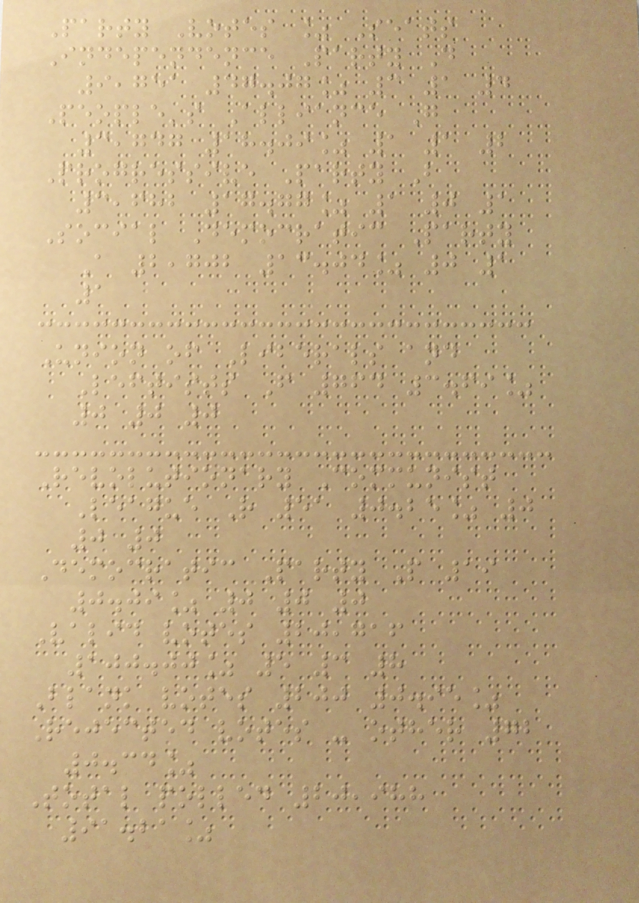Party Votes % Seats
Independence Party D
9,751 47.07% 3 1 4
People's Alliance G
3,747 18.09% 1 1 2
Progressive Party B
3,682 17.77% 1 0 1
Social Democratic Party
A 2,702 13.04% 0 1
1
Union of Liberals and
Leftists F 764 3.69%
0 0 0
Revolutionary Communist
League R 51 0.25% 0
0 0
Democratic Party P 19
0.09% 0 0 0
Valid votes 20,716
100.00% 5 3 8
Blank votes 200 0.95%
Rejected votes - other 72
0.34%
Total polled 20,988
91.21%
